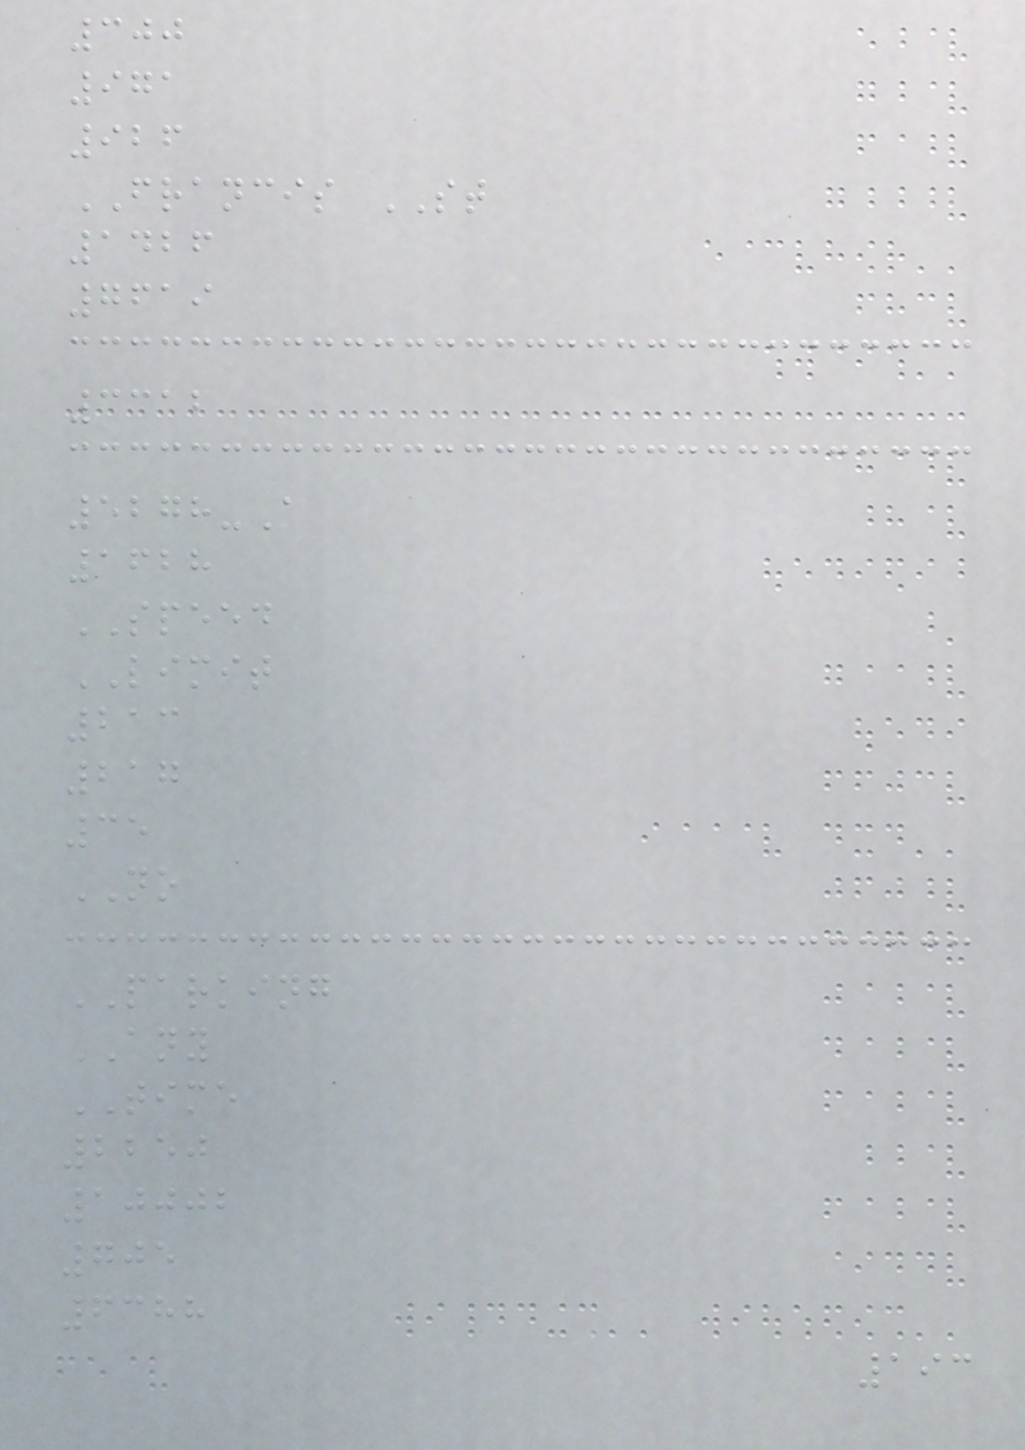300
971
926
FRANCIS ST
1426
7619
3312
5278-A
1628
SPEED
LIMIT
213
217
35
NO
PARKING
ANY
TIME
2250
10002
705
6388
193
